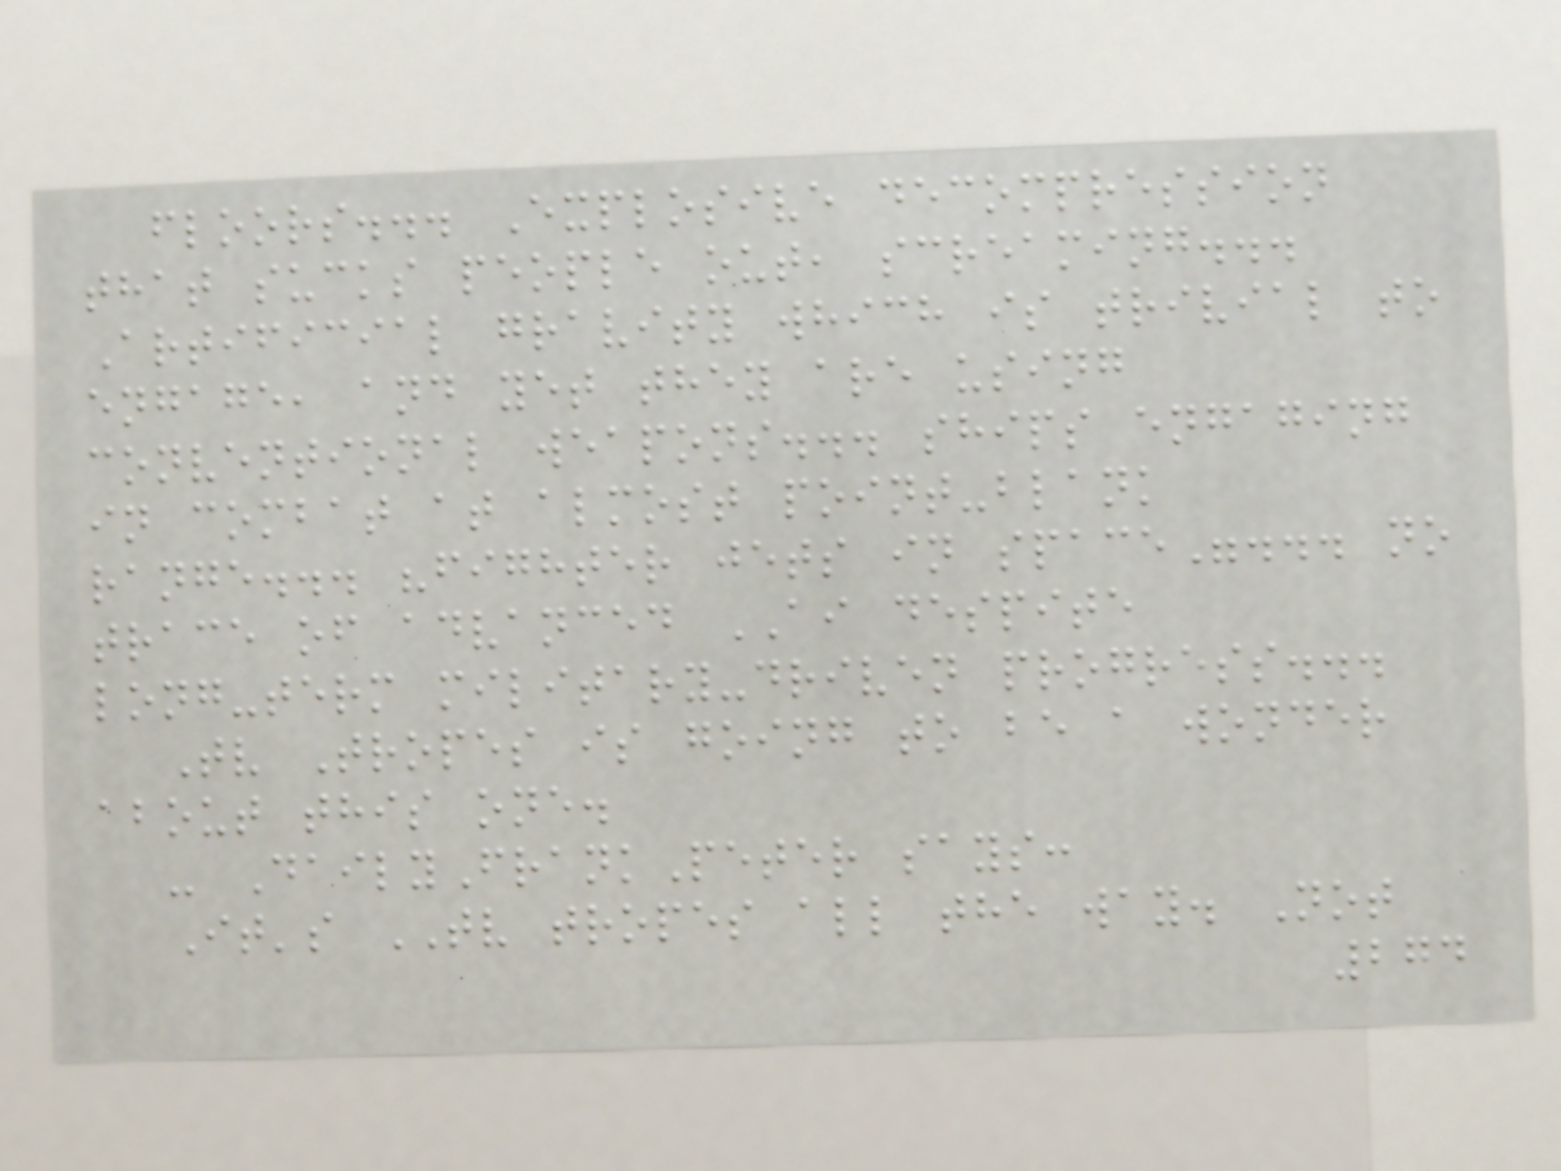floors... Explosive decompression
that sucks people out, screaming...
Artificial gravity which is trivial to
engage, and yet they are using
conventional weapons... ships engaging
in combat at almost point-blank
range... "fighter jets in space"... no
trace of advanced AI despite
long-term military-driven progress...
Tv Tropes is going to be a wonder
about this one.
- DailyFrankPeter says:
It's TV tropes all the way. Not
274
